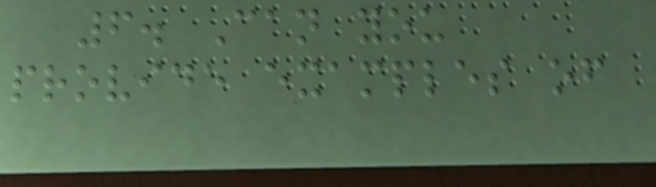6. Can you
provide examples of
